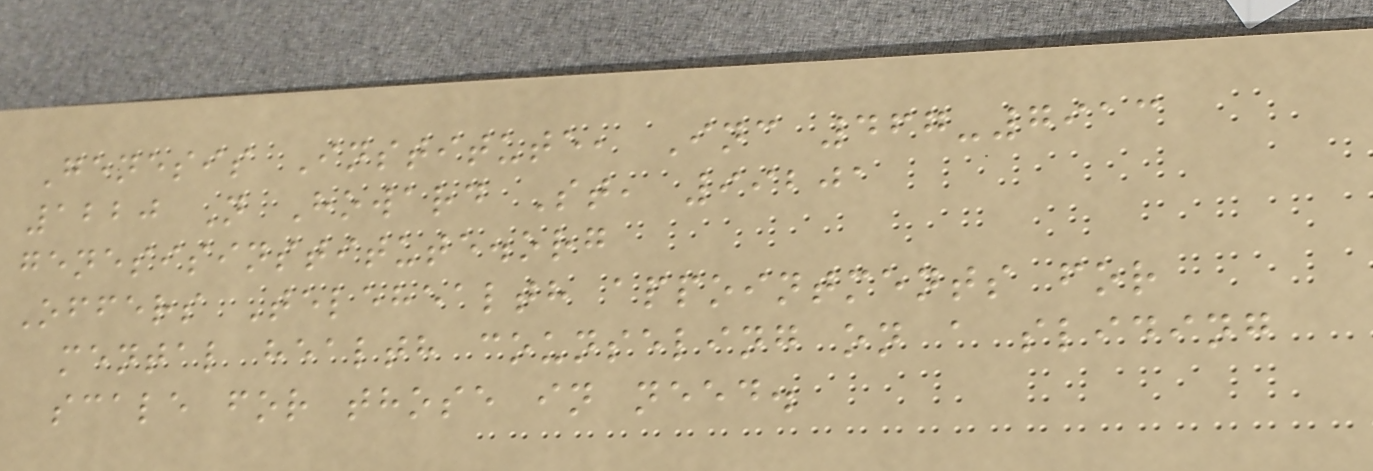Genesis Institute, Inc 467-7913
1220 N Howard St, 99201
genesisinstitute.org
Offers Telehealth appointments for
mental health counseling on a sliding
scale for those in need.
